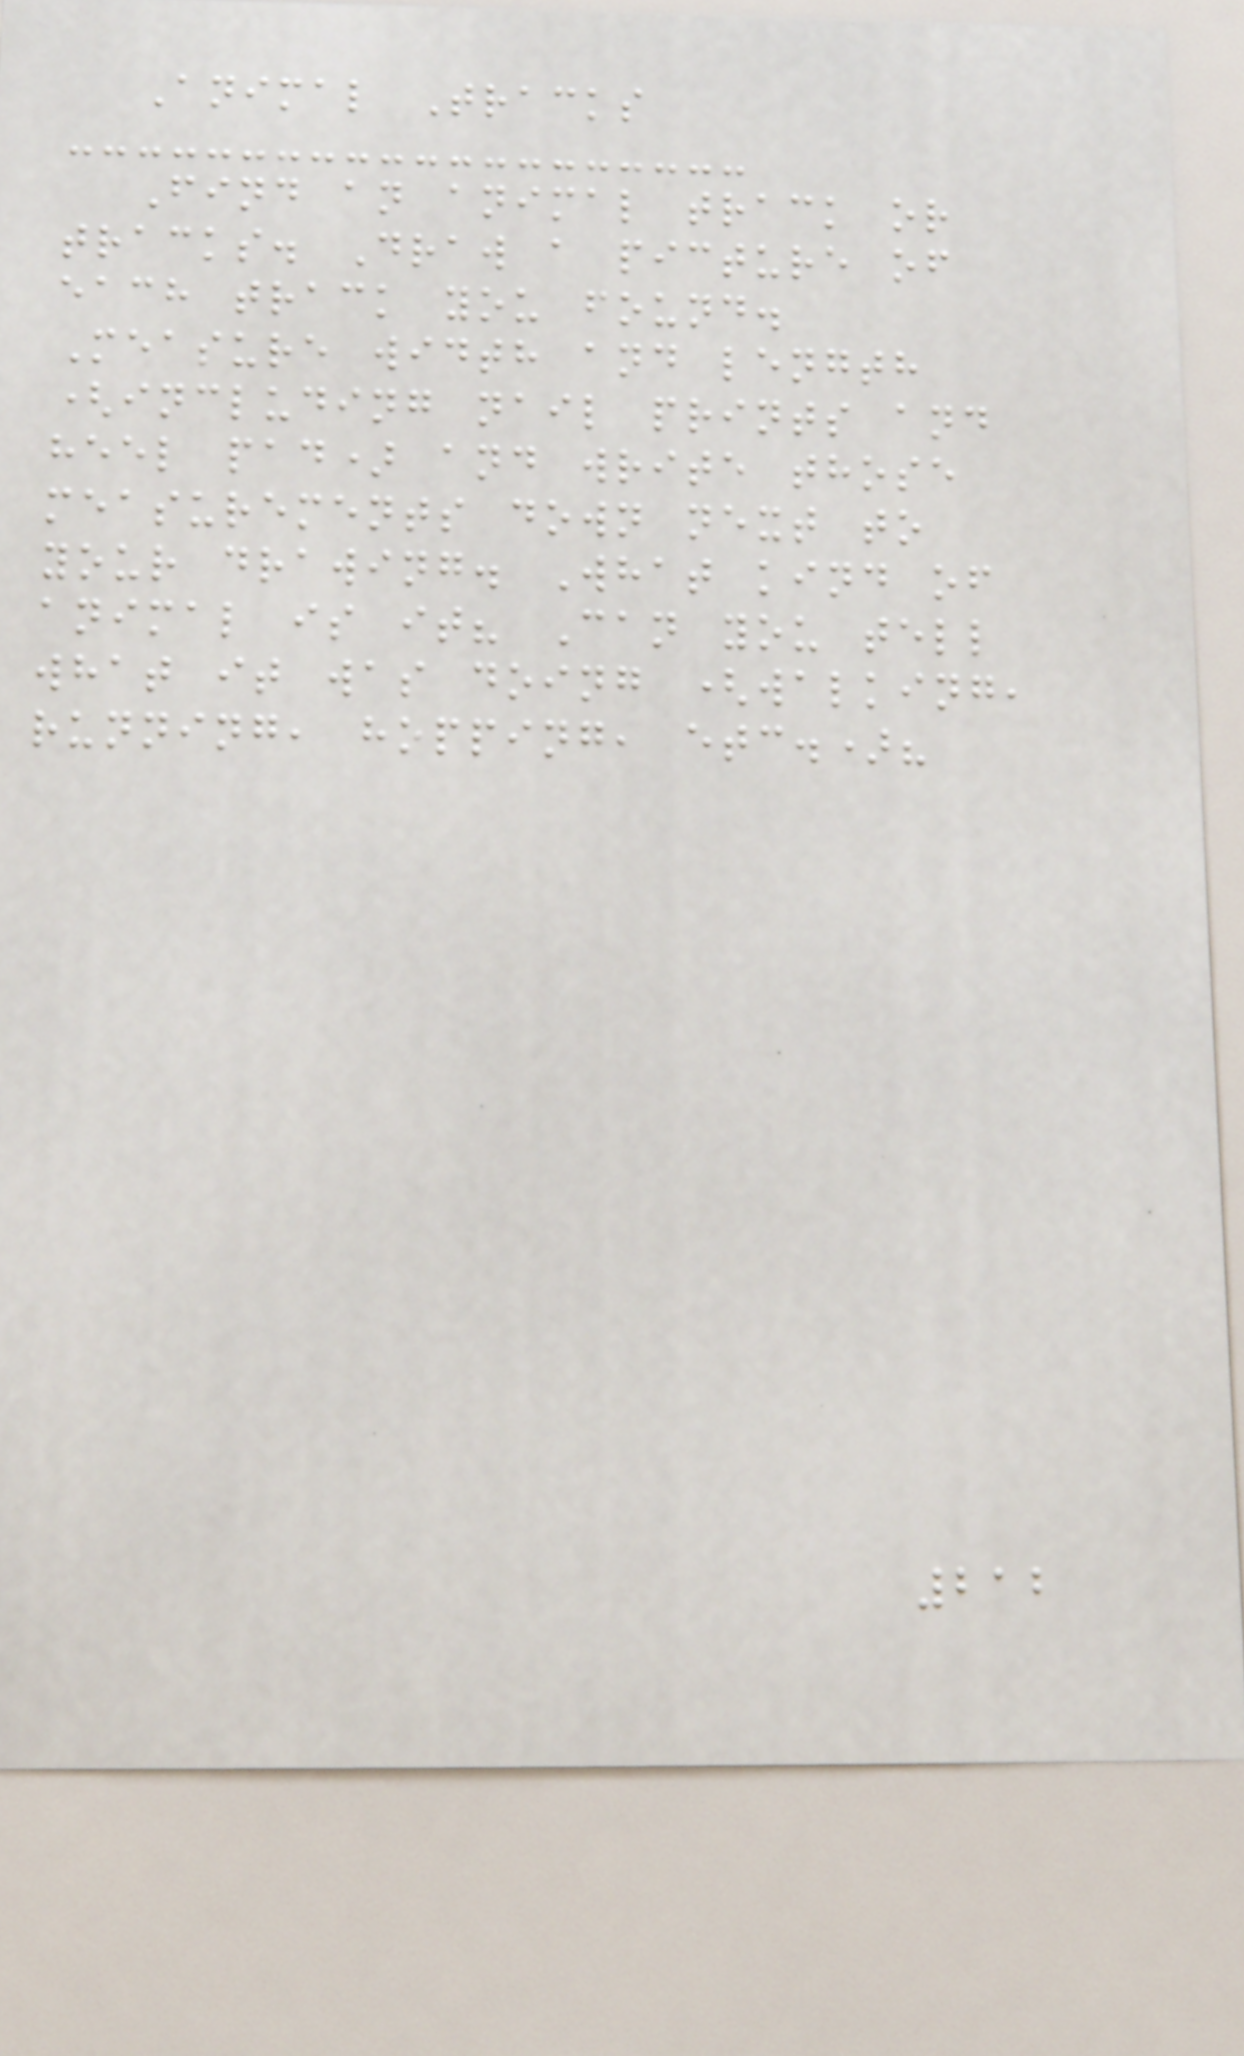Animal Tracks
Find an animal track or
tracks. Draw a picture of
each track you found.
Measure width and length
(including nail prints and
heel pad) and write those
measurements down next to
your drawing. What kind of
animal is it? Can you tell
what it was doing (walking,
running, hopping, etc.)?
212
